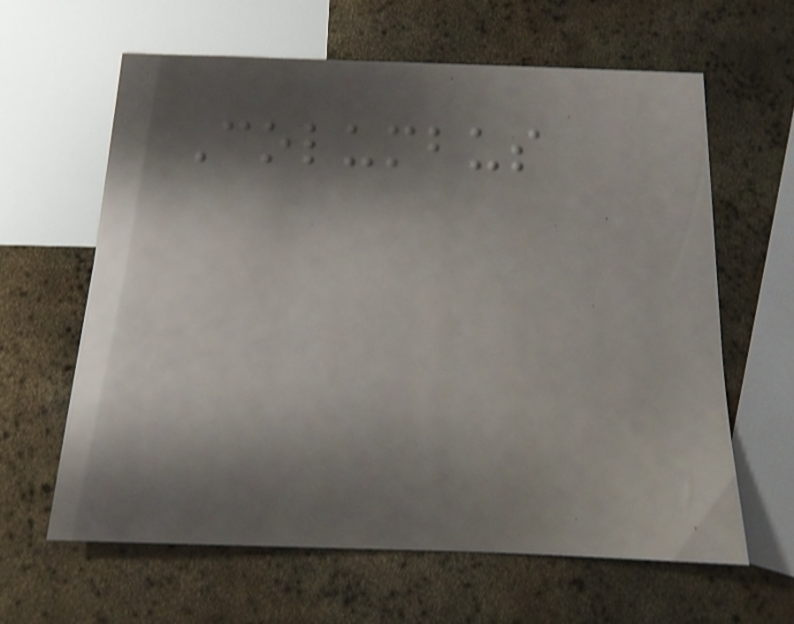Columbus
